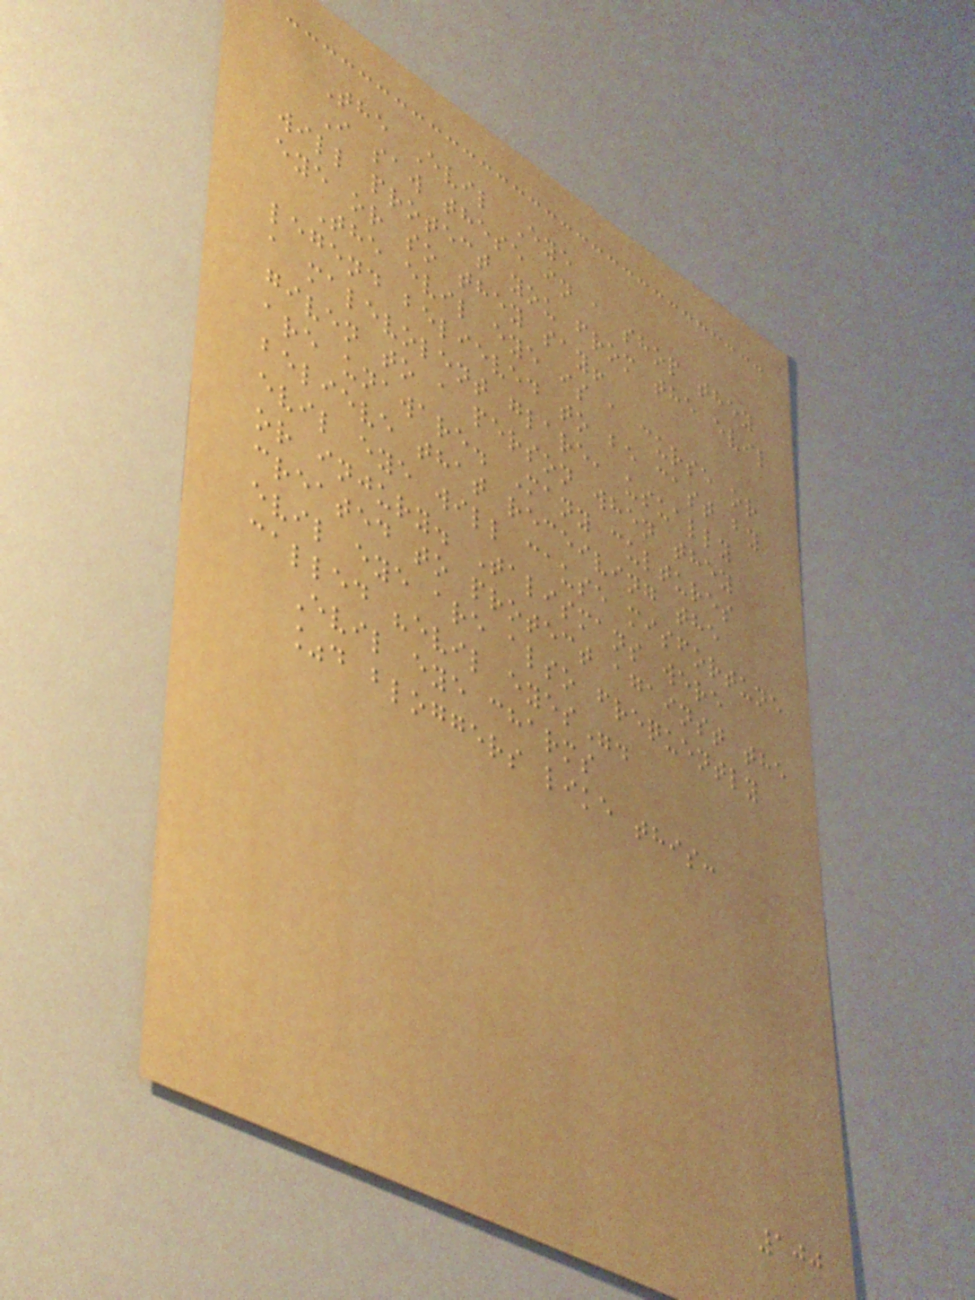The Evil Eye
I saw these in a shop they
will protect you from the evil
eye or so they say!
The evil eye is a curse or
legend believed to be cast by
a malevolent glare, usually
given to a person when they
are unaware. Many cultures
believe that receiving the
evil eye will cause misfortune
or injury. Talismans were
created to protect against the
evil eye are also frequently
called "evil eyes".
Evil eye charms
%d bloggers like this:
100
